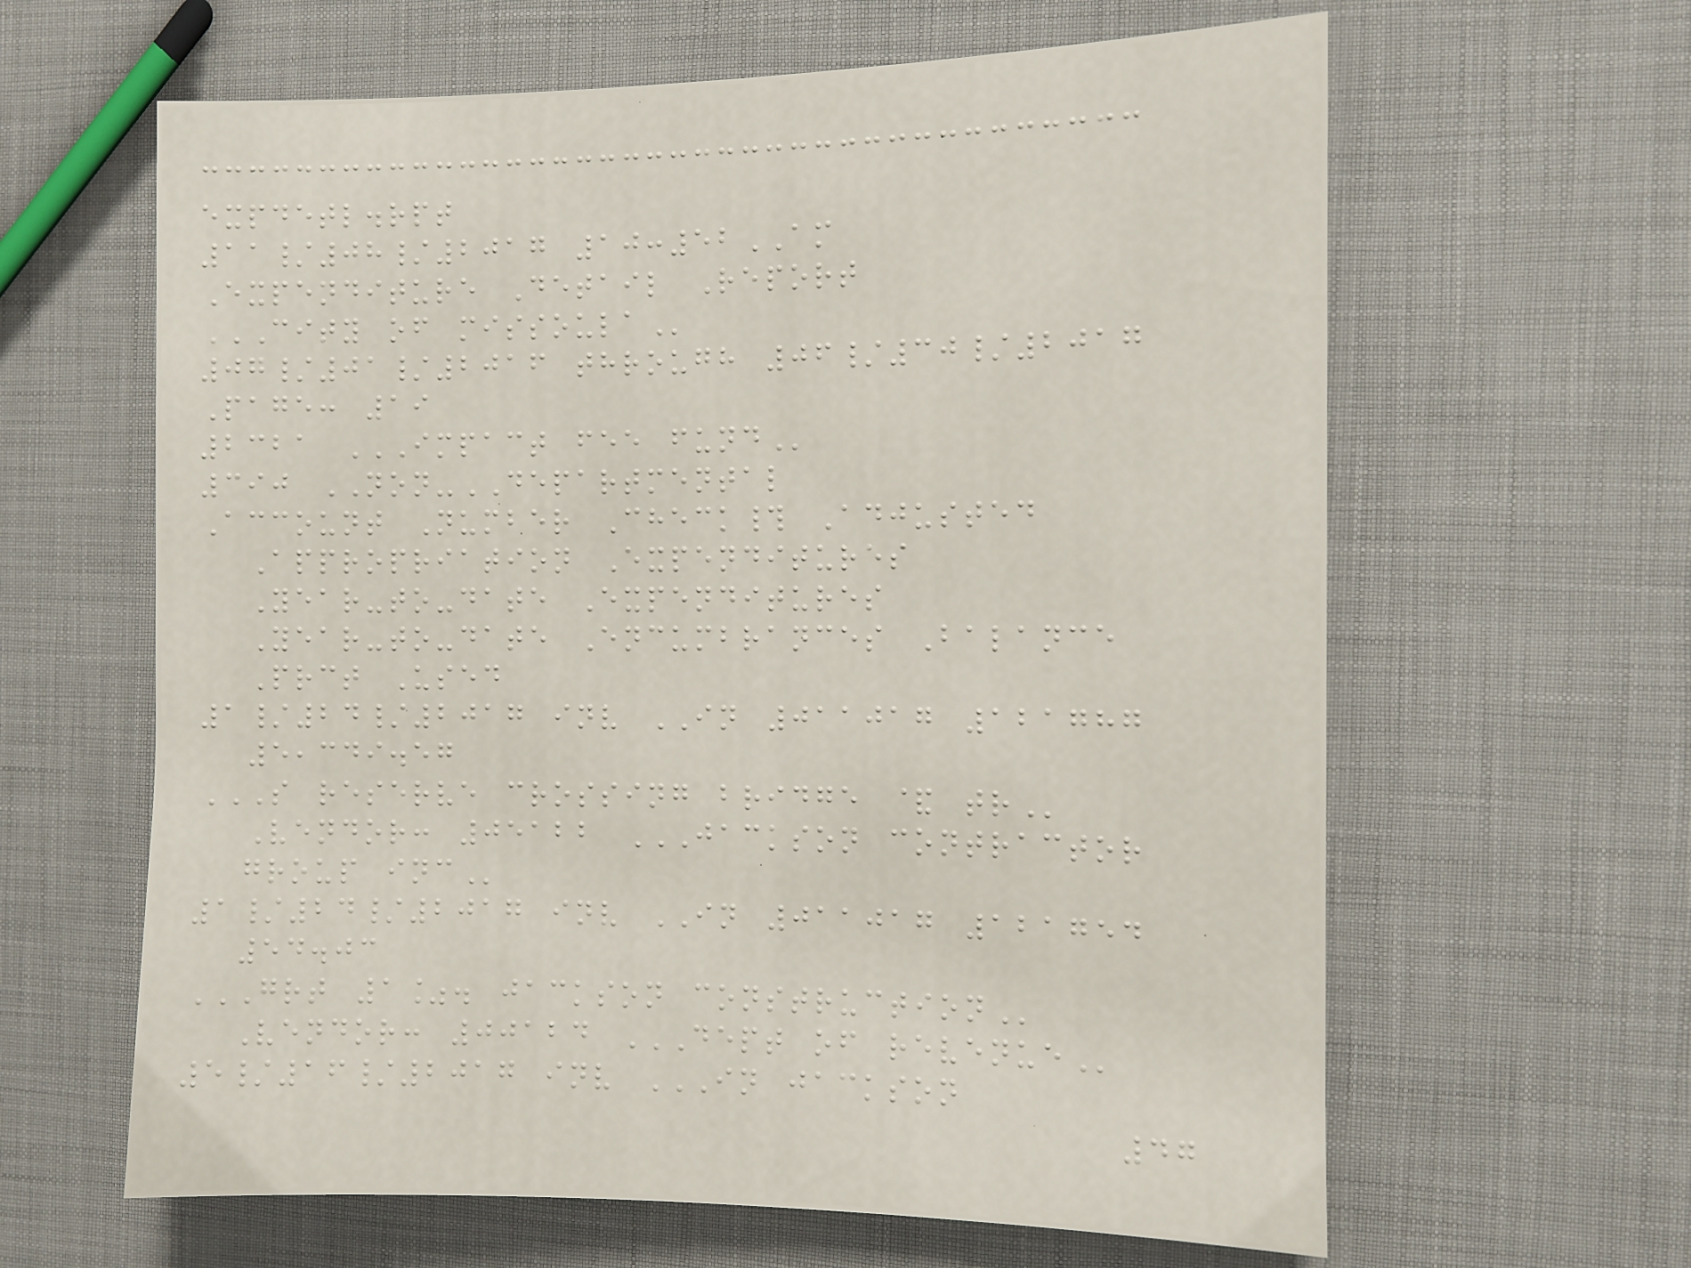expdetl.rpt
11/08/2017 10:52AM
Expenditure Detail Report
CITY OF MISSOULA
07/01/2016 through 06/30/2017
Page: 19
2321 IMPACT FEE FUND
390 NON-DEPARTMENTAL
Account Number Check# Adjusted
Appropriation Expenditures
Year-to-date Expenditures
Year-to-date Encumbrances Balance
Prct Used
1/24/2017 inv IN 011017 121787
5,349.57
S RESERVE CROSSING BRIDGE & TR
Vendor: 05122 JACKSON CONTRACTOR
GROUP INC
1/24/2017 inv IN 011017 121754
54.03
GRT 1%. JACKSON CONSTRUCTION
Vendor: 00124 DEPT OF REVENUE
5/16/2017 inv IN JACKSON
47
